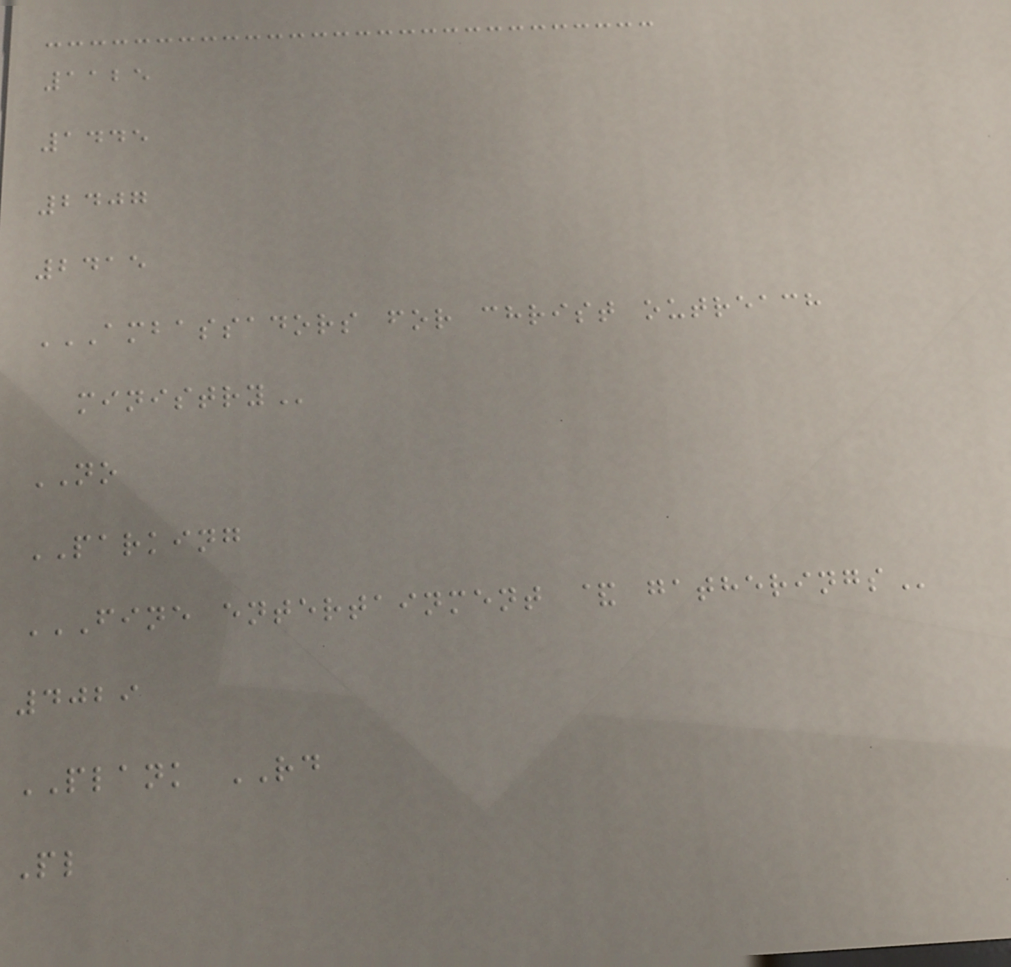1125
1445
2407
2415
AMBASSADORS FOR CHRIST OUTREACH
MINISTRY
NO
PARKING
FINE ENTERTAINMENT & GATHERINGS
4029
PLANK RD
Pl
